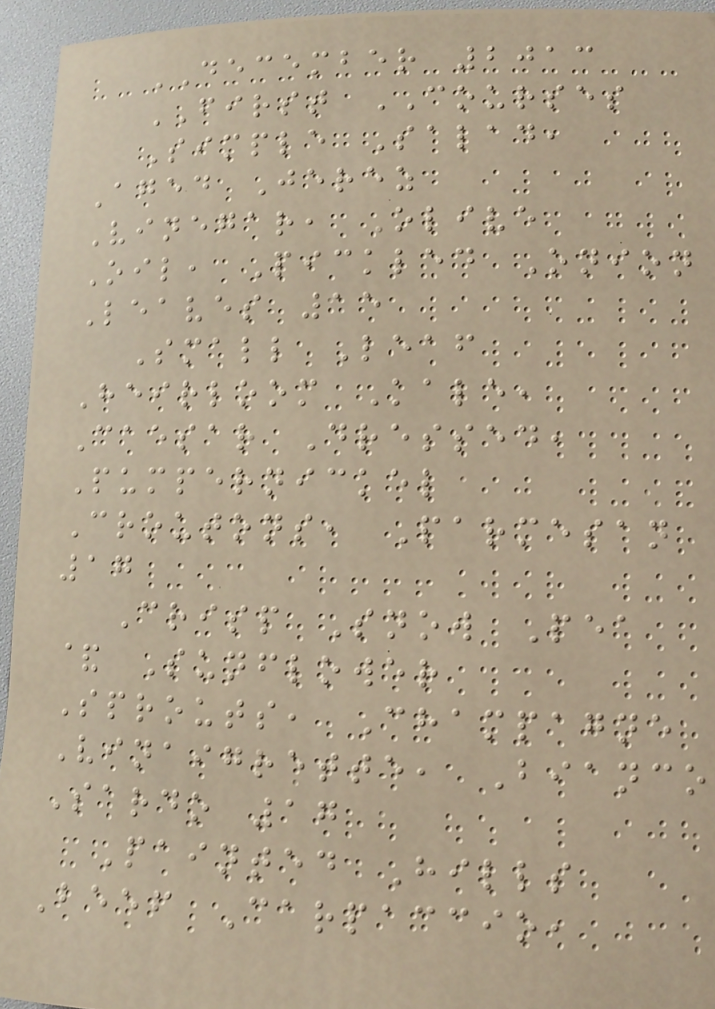DECEMBER 2013
FIRST COURSES
Simple Salad,
Aged Jerez
Vinegar, Olive
Oil, Pickled Onion
Leaves 15
Small Leaf
Heirloom Kale,
Caesar Dressed,
Pumpernickel
Croutons, Parmesan
17
Crisp Snow Pea
& Sunflower
Sprouts, Champagne
Vinaigrette, Bianco
Sardo 17
Painted Hills
Beef Carpaccio,
